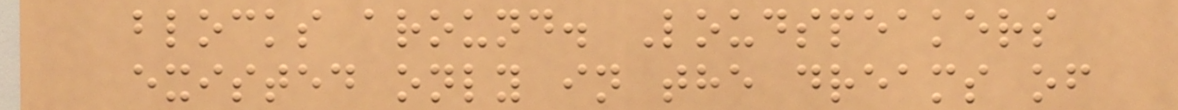blocks around. Loudspeakers
existed only in the dreams of
